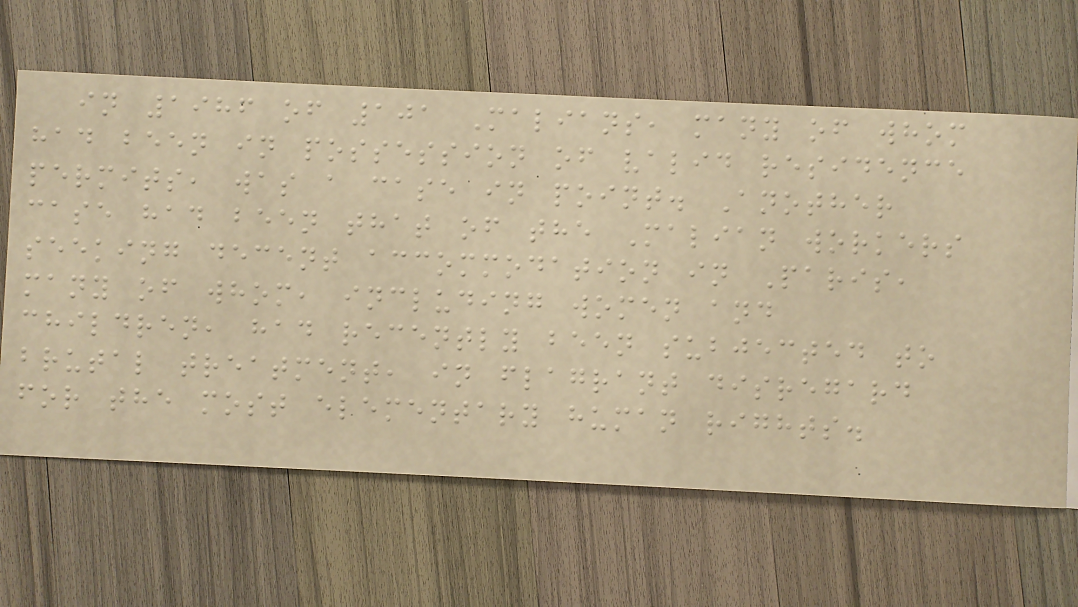in 1986 of 101 Malians, many of whom
had been in possession of valid residence
permits, was a case in point. Another
case had been that of the Malian workers
seeking decent accommodation in Paris,
many of whom, including women and
children, had recently been subjected to
brutal treatment, in flagrant disregard
for the most elementary human rights.
